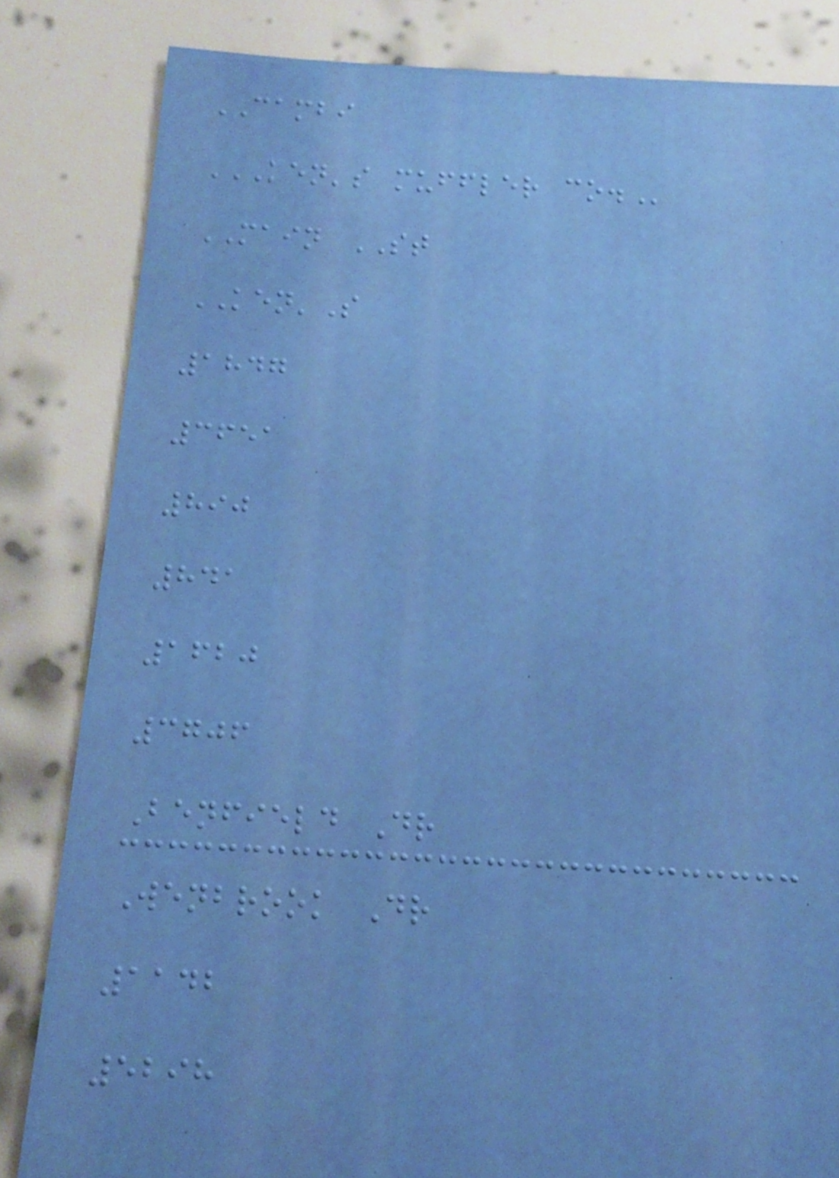CAMBI
KEN'S MUFFLER CO.
MAIN ST
KEN'S
1847
3651
890
841
1620
3706
Benfield Dr
Wenbrook Dr
1142
5298
